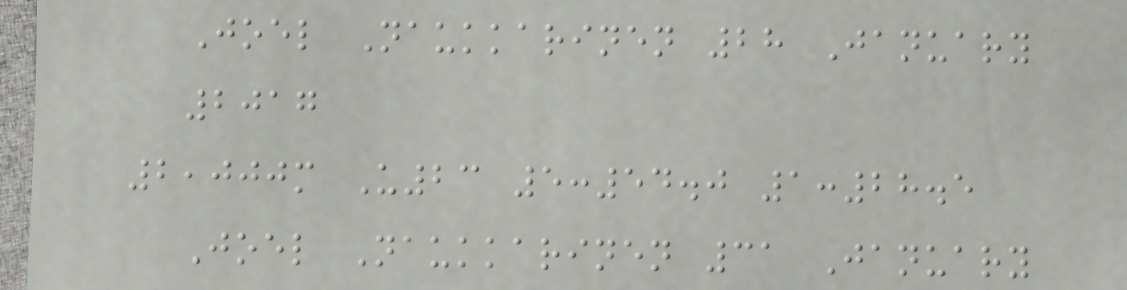Joel Naukkarinen 28 January
2017
2,000m U23 5:54.0 1:28.5
Joel Naukkarinen 31 January
